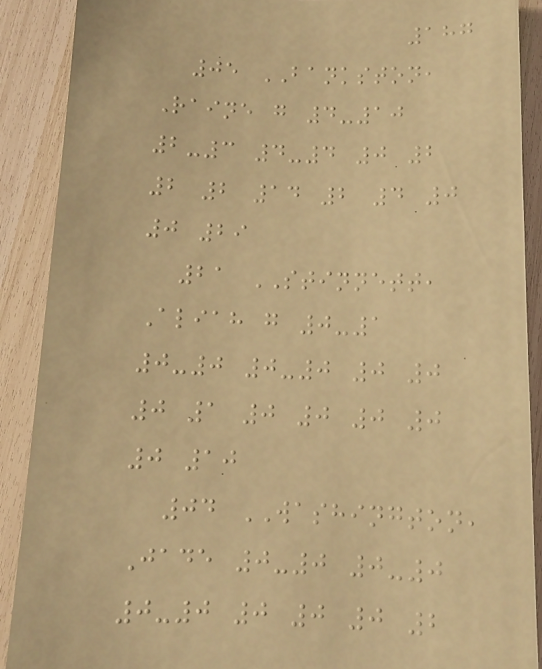187
05 BANKSTON,
Raine g 4-10
2-3 4-4 0 2
2 2 14 2 4 0
0 29
21 STINNETT,
Aliah g 0-1
0-0 0-0 0 0
0 1 0 0 0 0
0 10
04 WASHINGTON,
Jade 0-0 0-0
0-0 0 0 0 2
